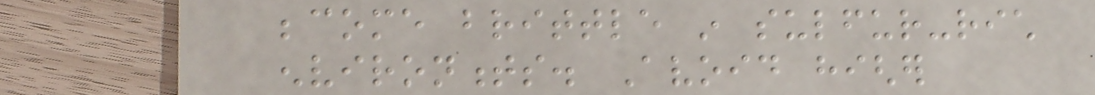become brittle in sulfur-rich
environments. Avoid higher
